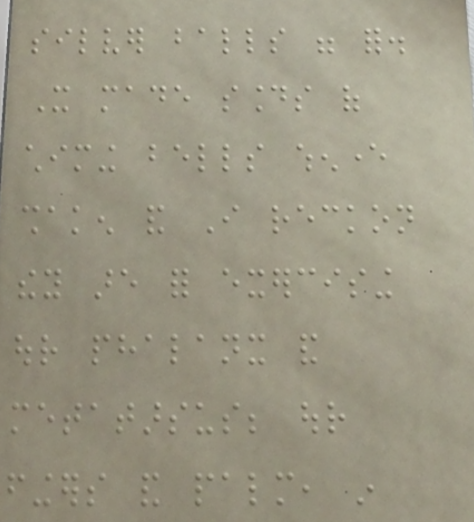silver balls were for.
It made sounds of
chiming bells whenever
shaken and I reckon
they are for exercising
our phalanx and
metatarsus; our
fingers and palm, in
